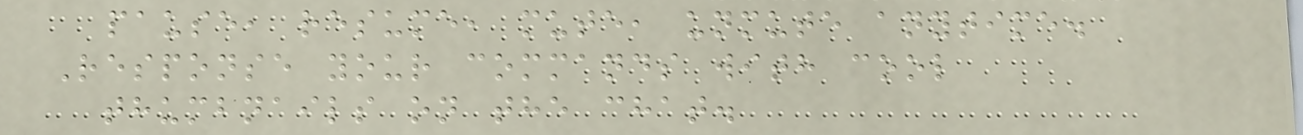pause, resume, mute, unmute anytime.
Response your commands with cool
thumbnails on the chat.
